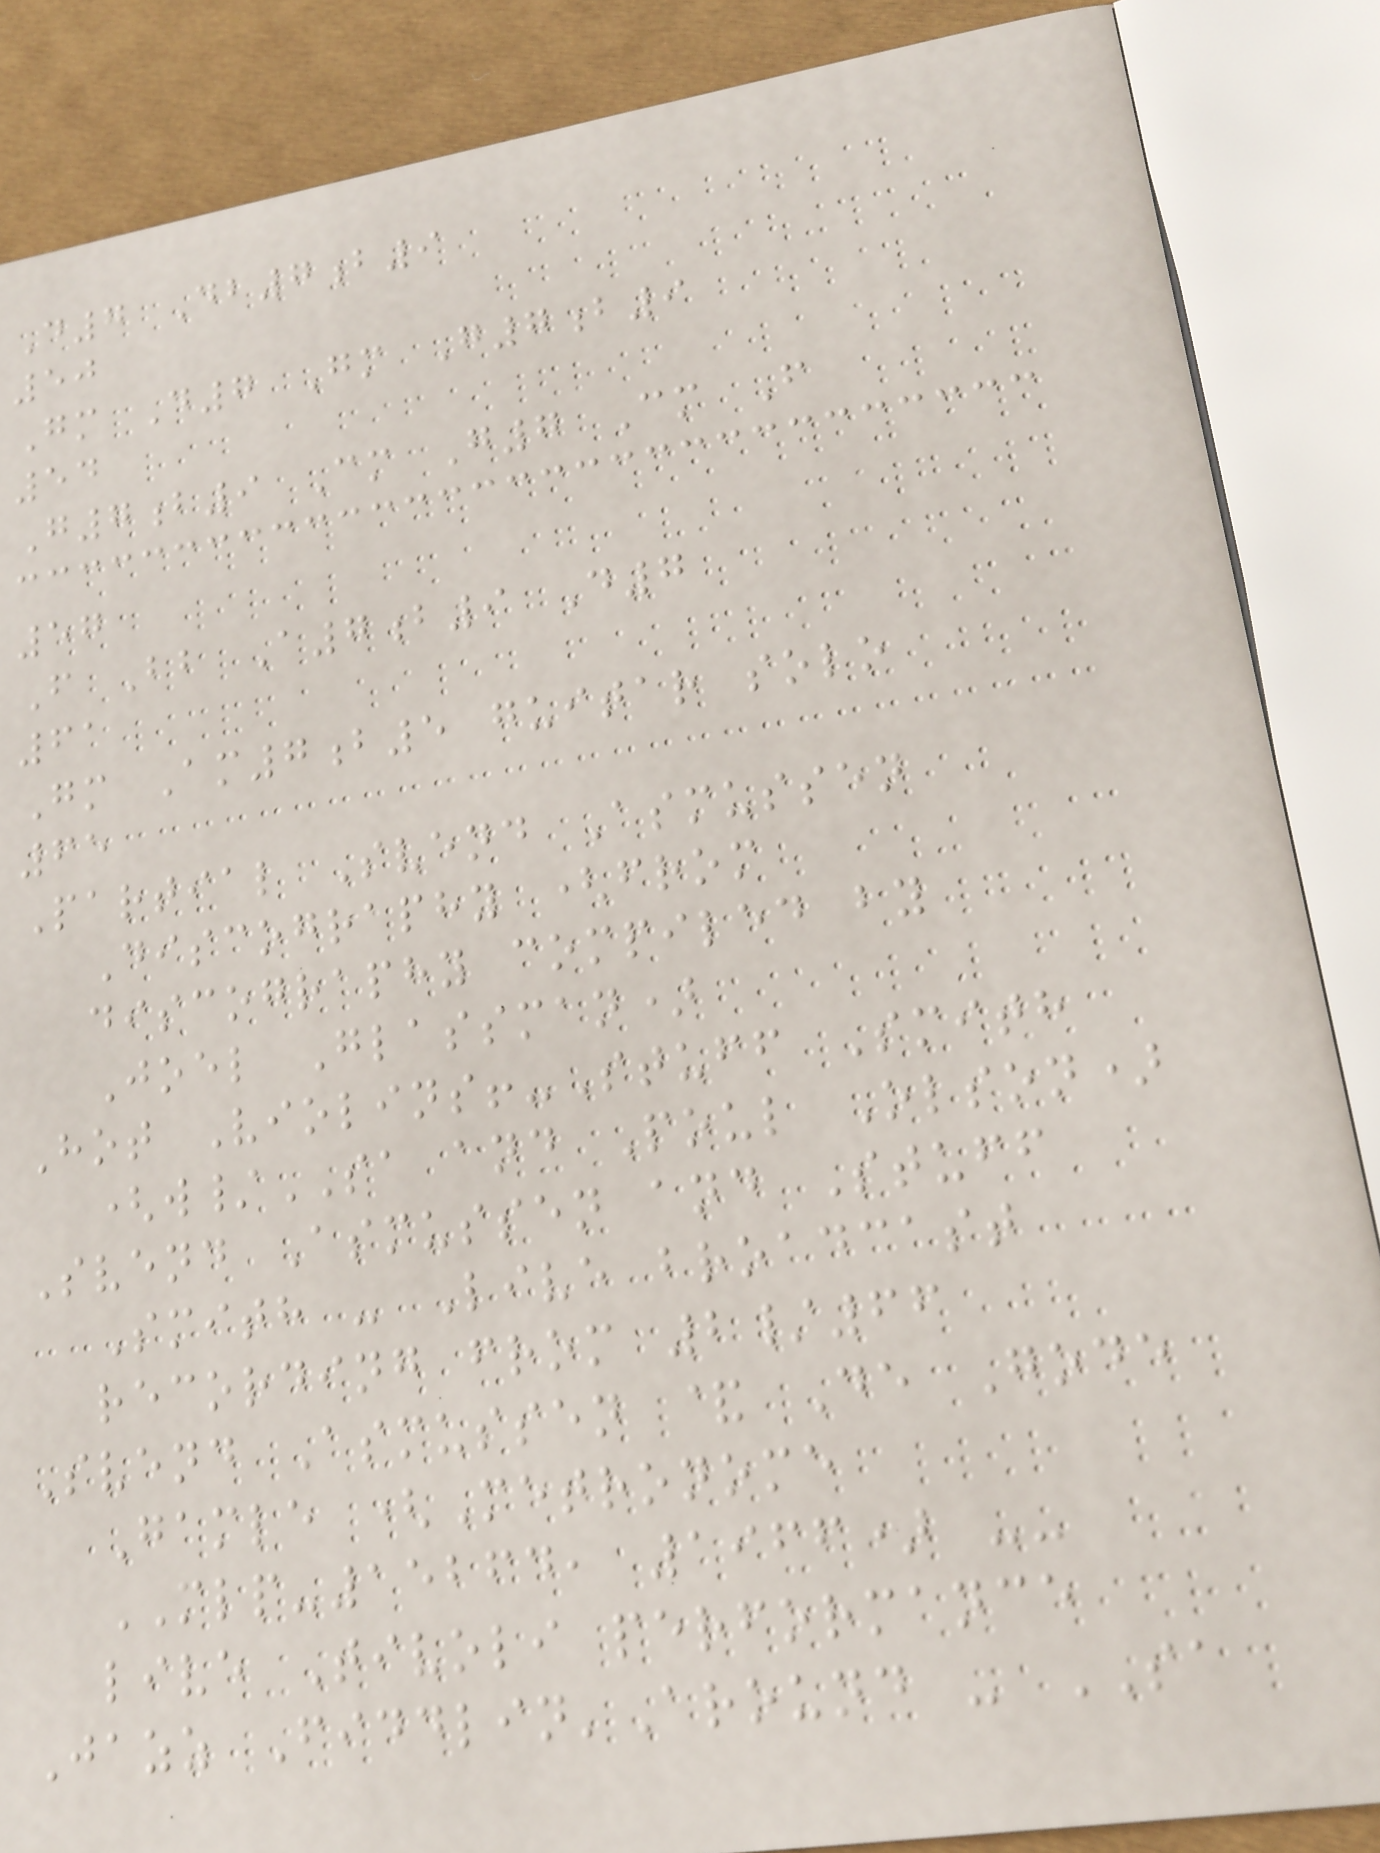D7 Db7b9
50
Gm D7 Gm G7b9
54
G7b9 Cm G7 Cm F
57
F Bb A7b9 D7
61
Gm Am7b5 guitar solo
65
Partial Svend Asmussen
Discography (from
discography compiled by
Joel Glassman)
Hot Violins!-Stuff Smith
(w/SA and Poul Olson)
Svend Asmussen and Stuff
Smith - Live broadcast
recording from 2/66
Svend Asmussen & De Gode
Gamle (Metronome
MLP-15264, 1966) --
live Tivoli performance
Jazz Fiddlin'Around - SA
